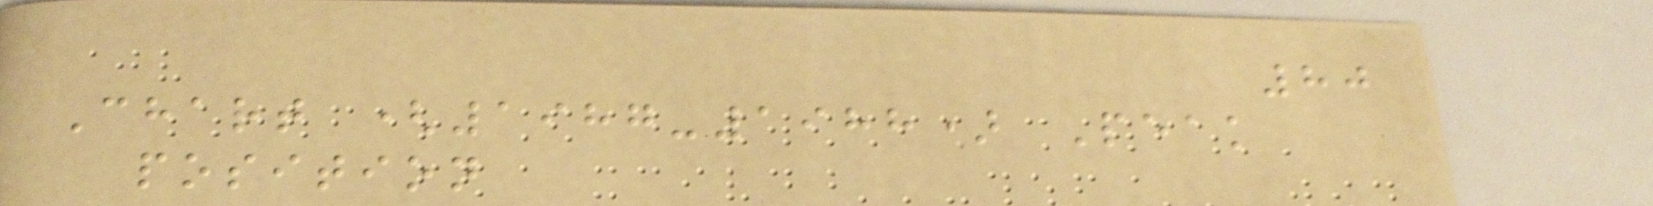80
Chart (1987-1988) Peak
position
